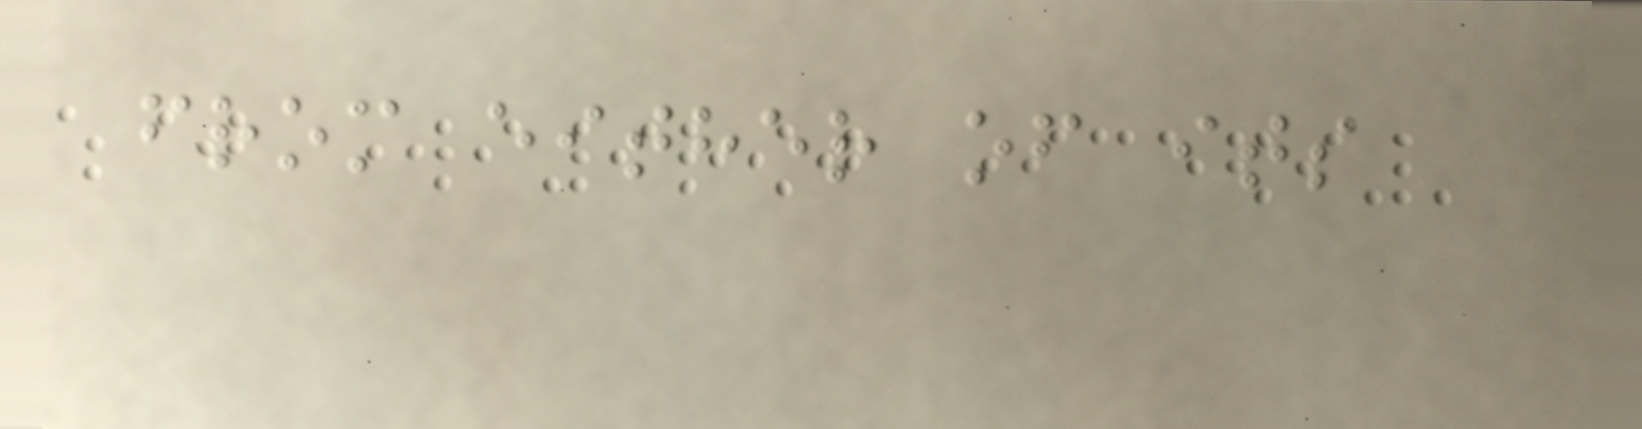from either of its
